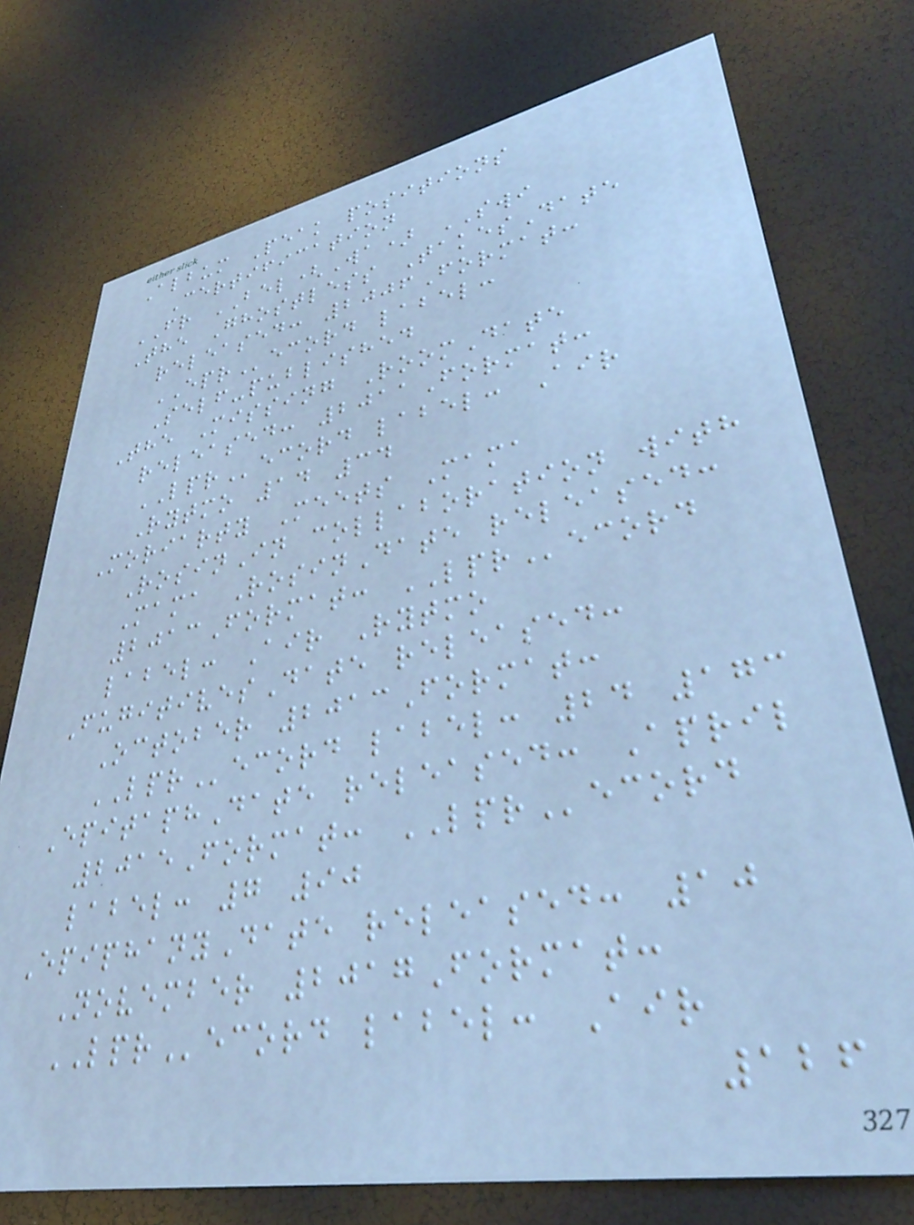Album Peak positions
Certification
FR BEL(Wa) SWI
The Ghostless TakesDate
released: 2006Format:
EPRecord label:
Self-published
The Missing RoomDate
released: 2011Format:
LPRecord label: Air
Rytmo 14 34
Moriarty Meets Mama
RosinIn collaboration with
Mama RosinDate released:
2013Format: LPRecord
label: Air Rytmo
FugitivesDate released:
October 2013Format:
LPRecord label: 24 173
EpitaphDate released: April
2015Format: LPRecord
label: 7 90
EpiphanyDate released: 10
November 2017Format:
LPRecord label: Air
126
